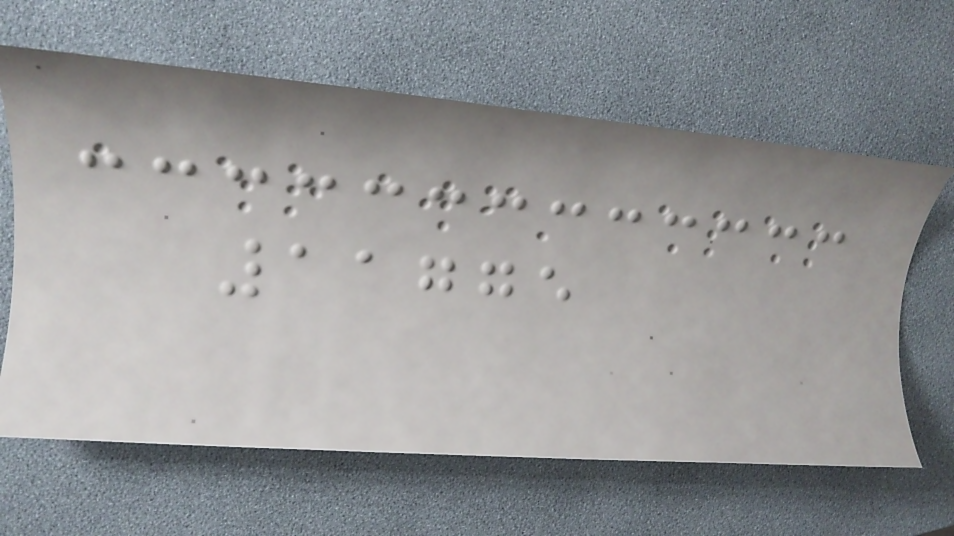11775
